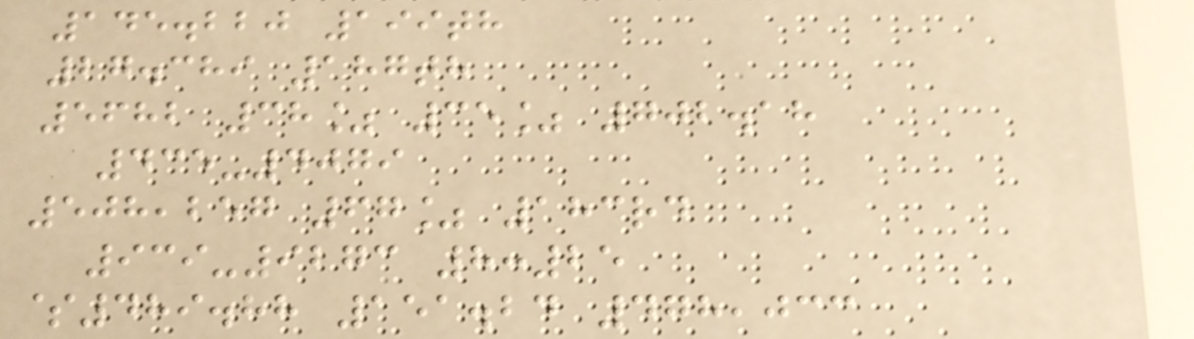145.220 199th
27.389 187th
5682 38% 35% 702.18
435-4079
508,257 67% 183rd
939-9273 8:25
$489.88 151.24 478,033
